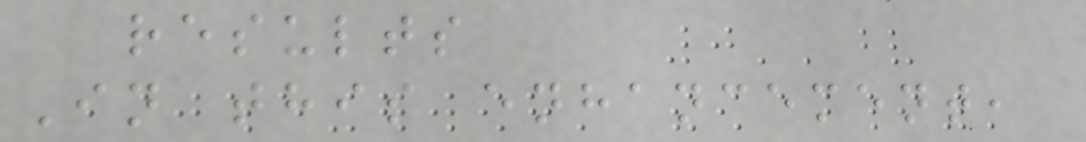results
In this enhancement,
